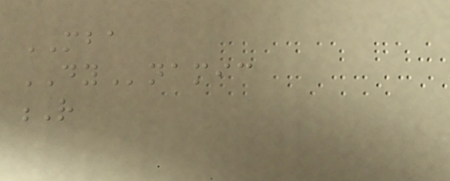MBA
DYnamic
R
